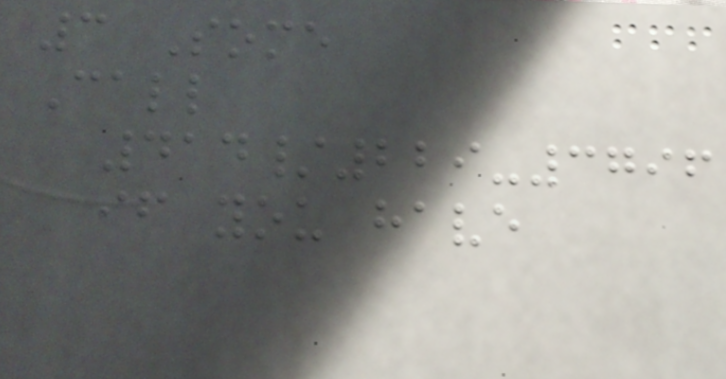3 Some
Call
414/229-3796
if you have
